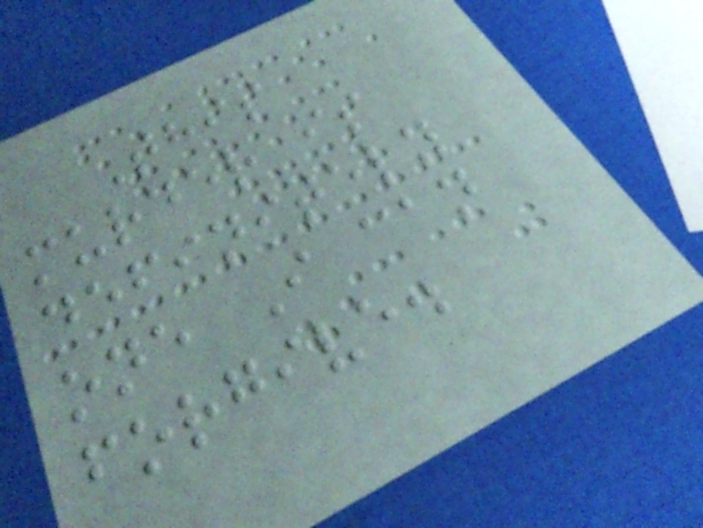This
murder is
definitely
one I can
forgive.
